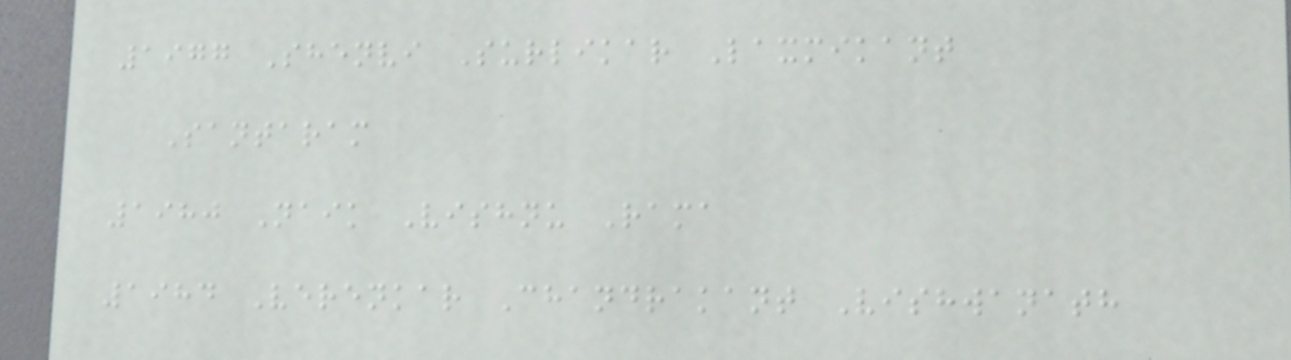1977 Shenvi Surlikar Laxmikant
Santaram
1980 Naik Vishnu Rama
1984 Verenkar Chandrakant Vishwanath
